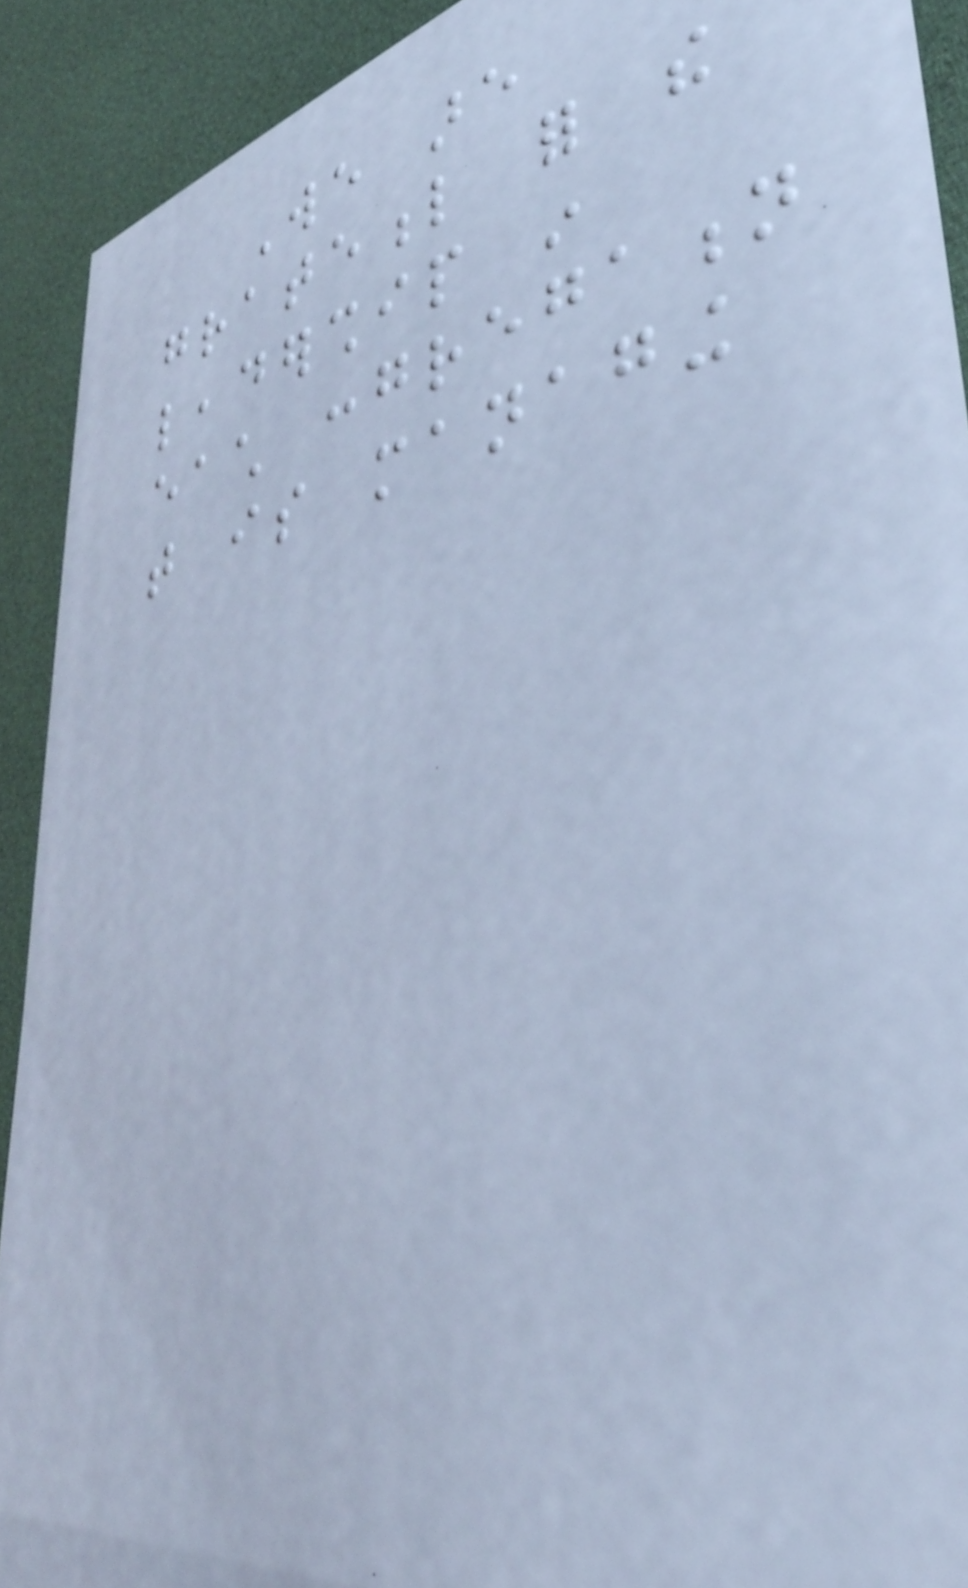We are
grateful for the
leadership in
each congregation
that is managing
